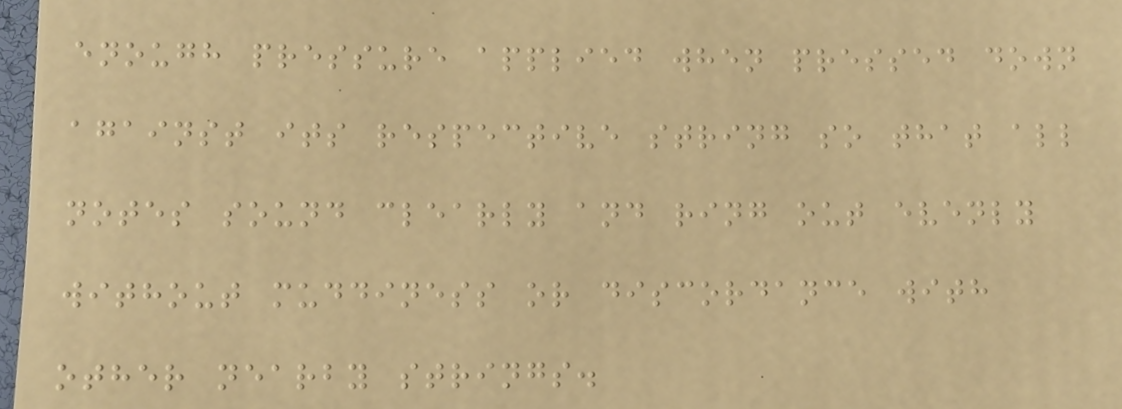enough pressure applied when pressed down
against its respective string so that all
notes sound clearly and ring out evenly
without muddiness or discordance with
other nearby strings.
